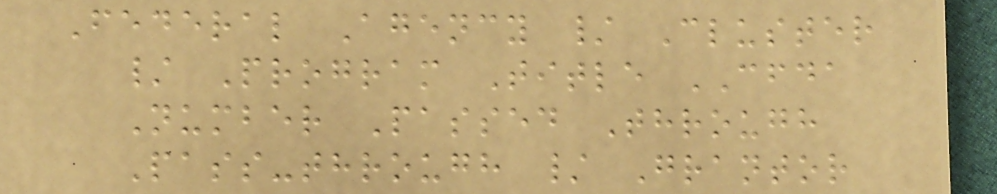Federal Agency / Cluster
/ Program Title CFDA
Number Passed Through
Pass-through / Grantor
